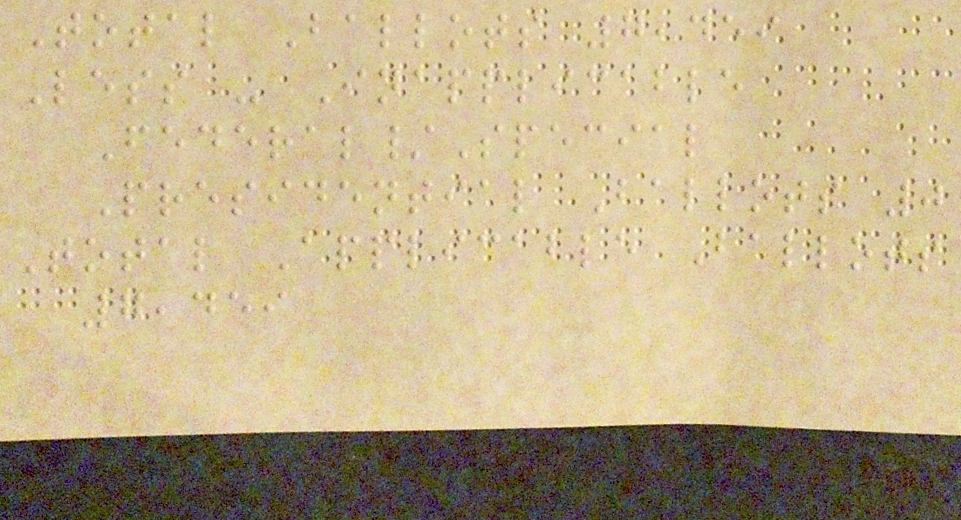Total Ballots 7,459
Less - Inapplicable
Federal/Special
Presidential Ballots 0
Total Applicable Ballots
7,459
